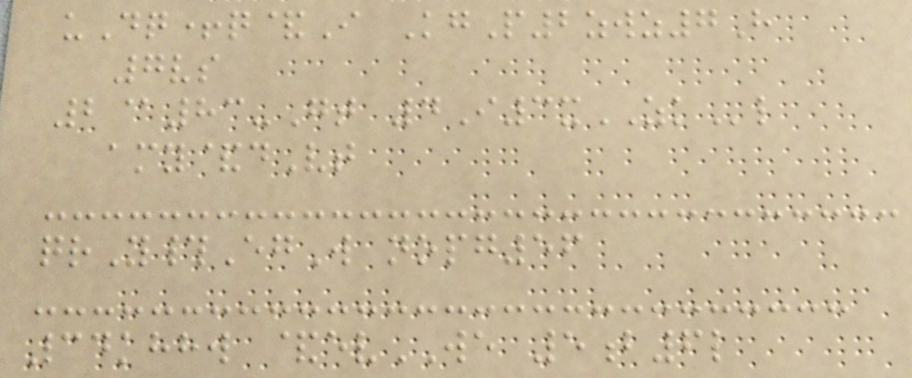uDq+q&I KgP2zwz7H
7vs
2@83-Gt 4I3xZKl
amy&dVt
qrY#EgW nopg56
34khhw &evWE 5b6l
